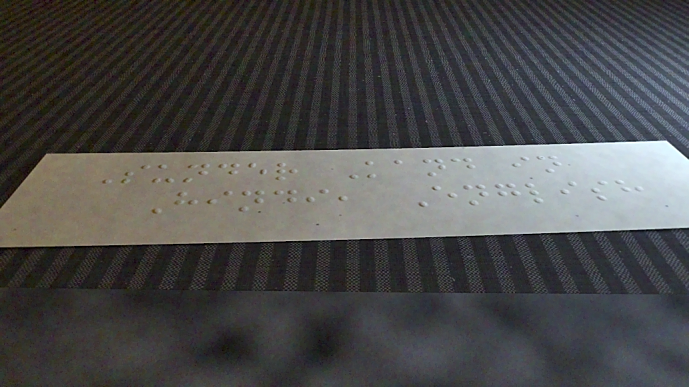Sunder Kand in
Hindi, English
